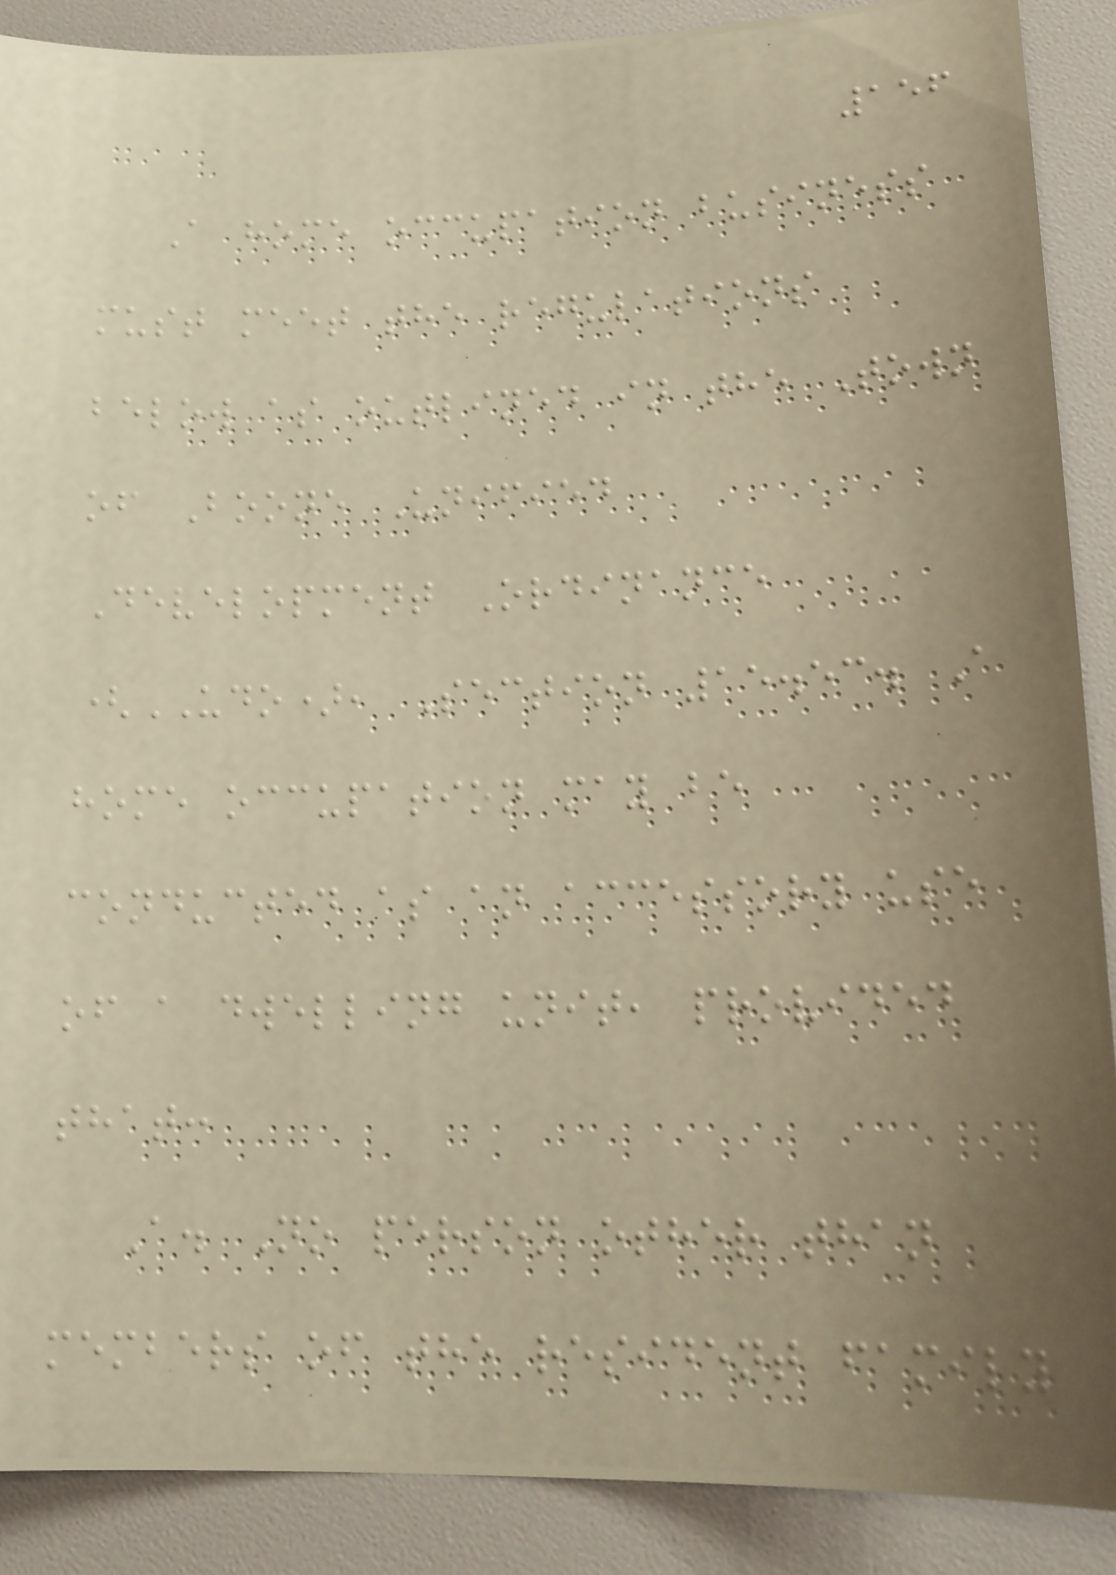156
A home occupation business
must meet the regulations
below as outlined in the Town
of Boone Unified
Development Ordinance
(UDO), Section 15.53. A
home occupation may be
conducted as an accessory use
of a dwelling unit, provided
that:
A. No person other than
members of the resident family
